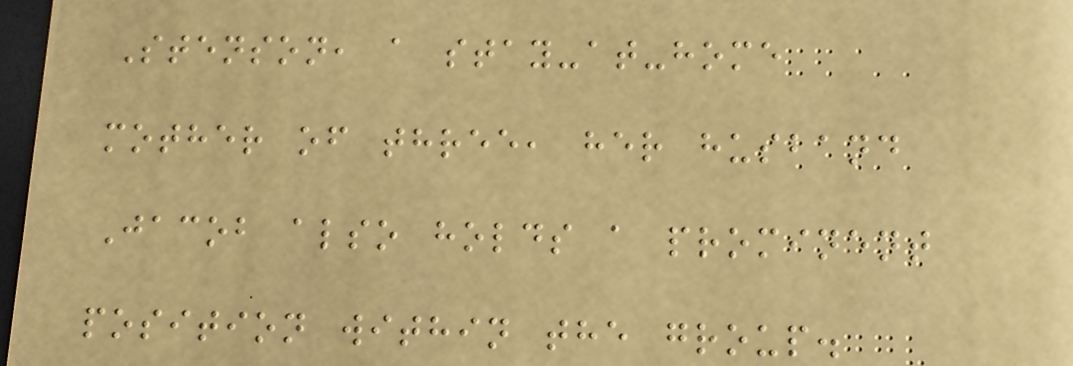Stenson, a stay-at-home
mother of three, her husband
Jacob also holds a prominent
position within the group.
